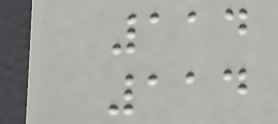114
114
